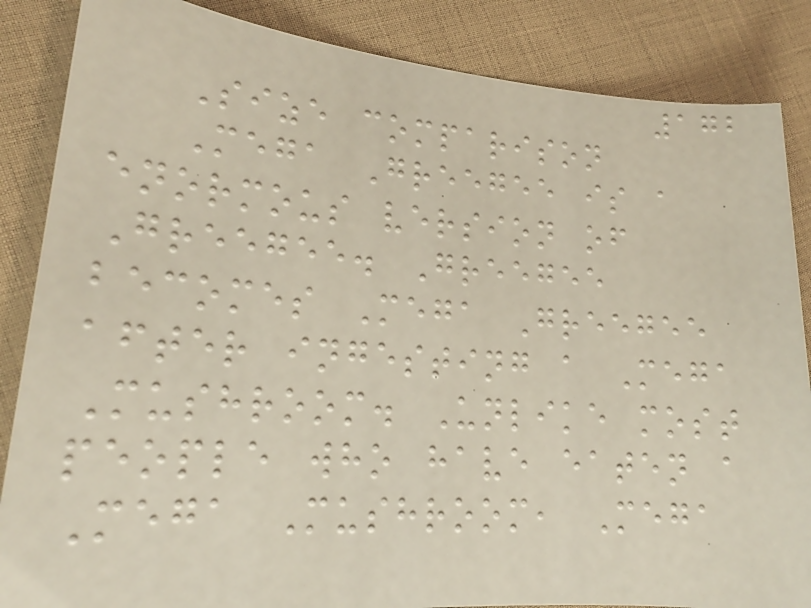172
Size comparison
Mega Greegee is a
enormous version of
Greegee. Greegee
becomes Mega Greegee
after ingesting a Mega
Mushroom. Unlike most
people who have eaten a
Mega Mushroom, Mega
